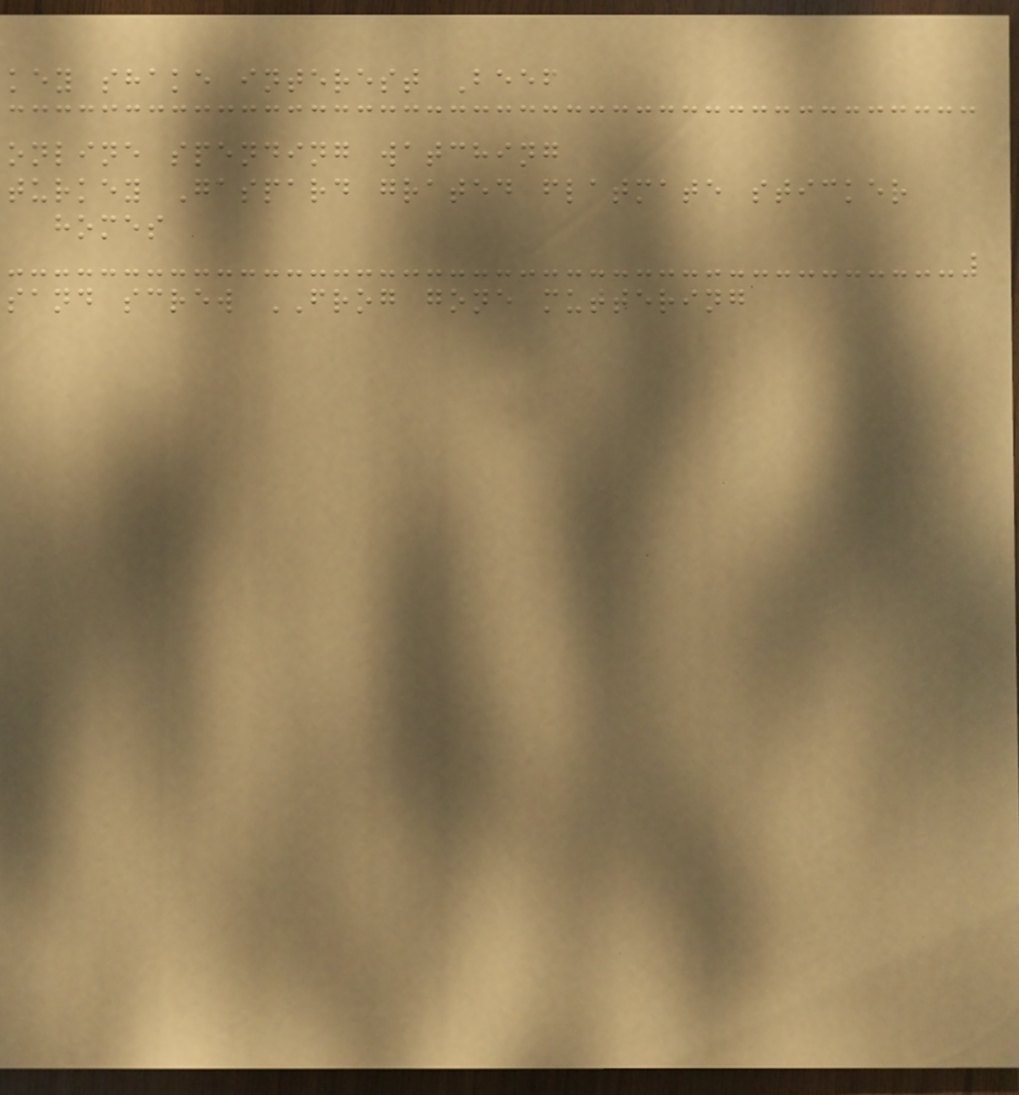key shake interest Beef
online spending watching
turkey Gaspard grated flatmate sticker
homes
sand screw FROG gone muttering
